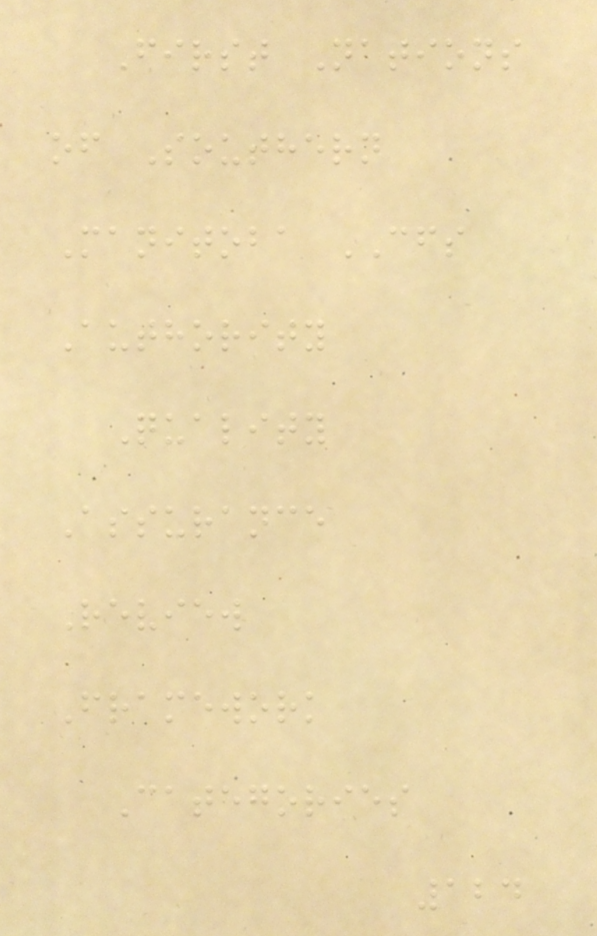First Nations
of Southern
Manitoba CFS
Authority
Quality
Assurance
Review
Framework
Categories
124
